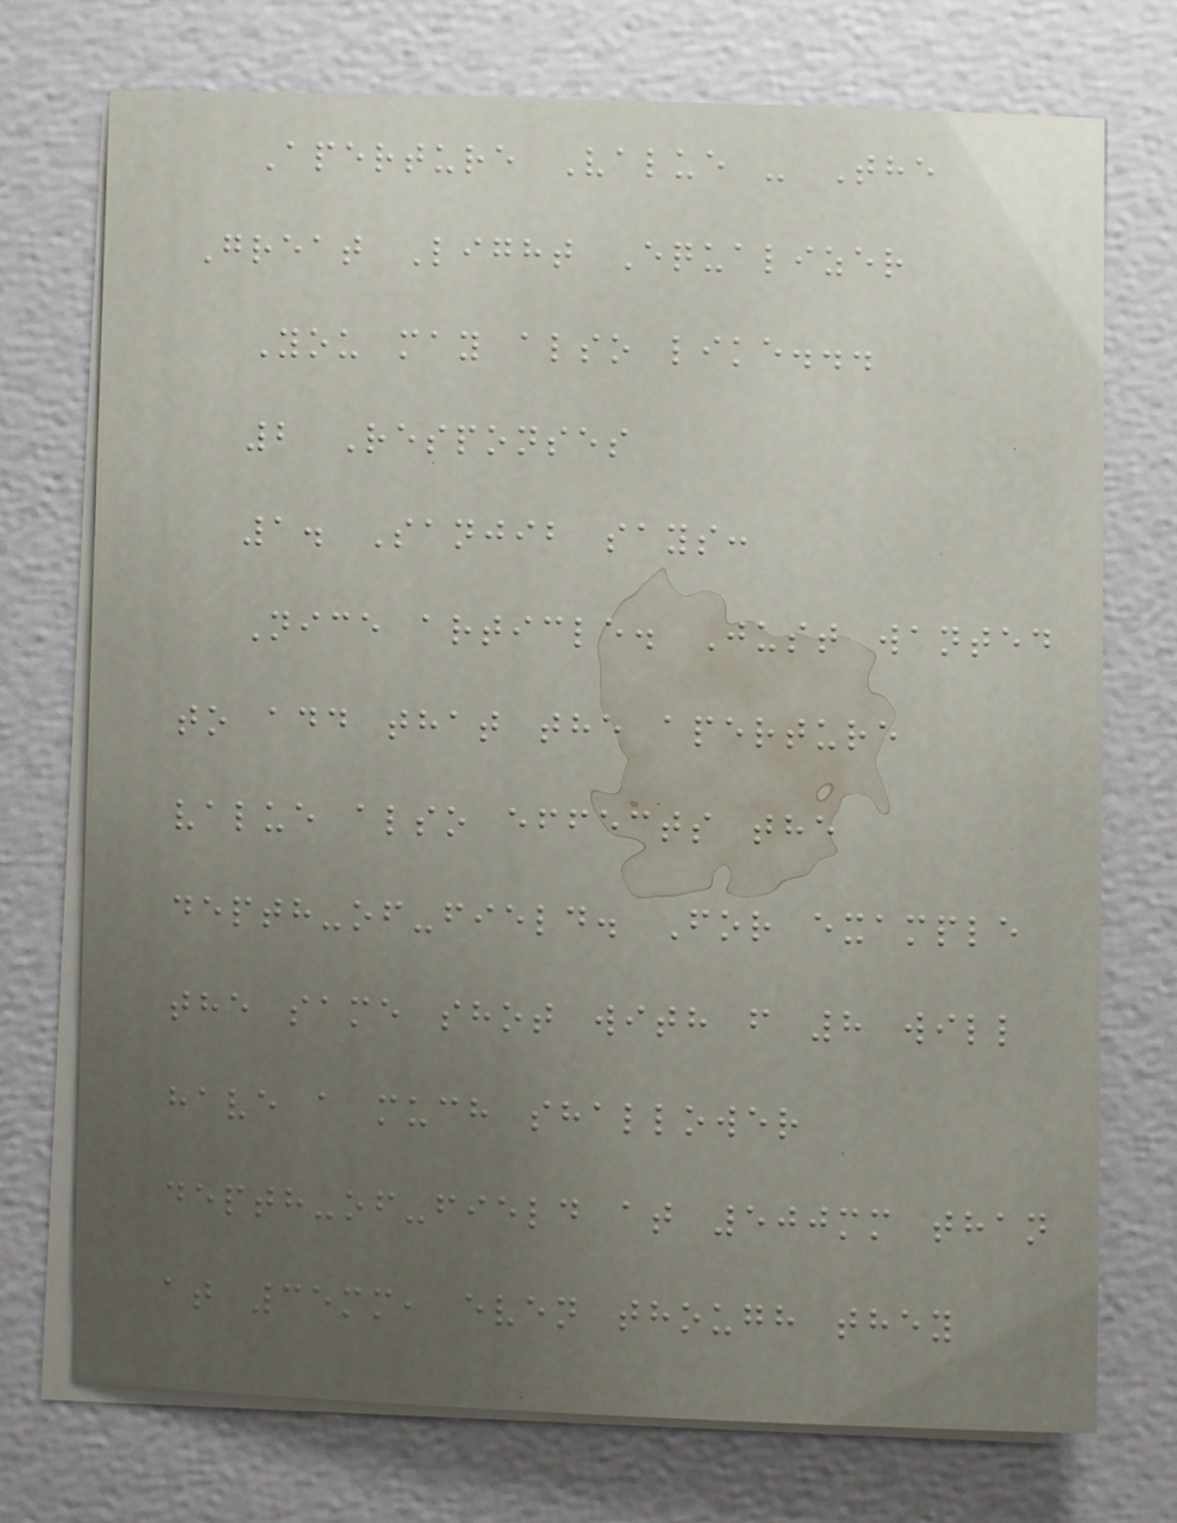Aperture Value - The
Great Light Equalizer
You may also like...
2 Responses
1. Sanjib says:
Nice article. Just wanted
to add that the aperture
value also effects the
depth-of-field. For example
the same shot with f 8 will
have a much shallower
depth-of-field at 500mm than
at 35mm, even though they
